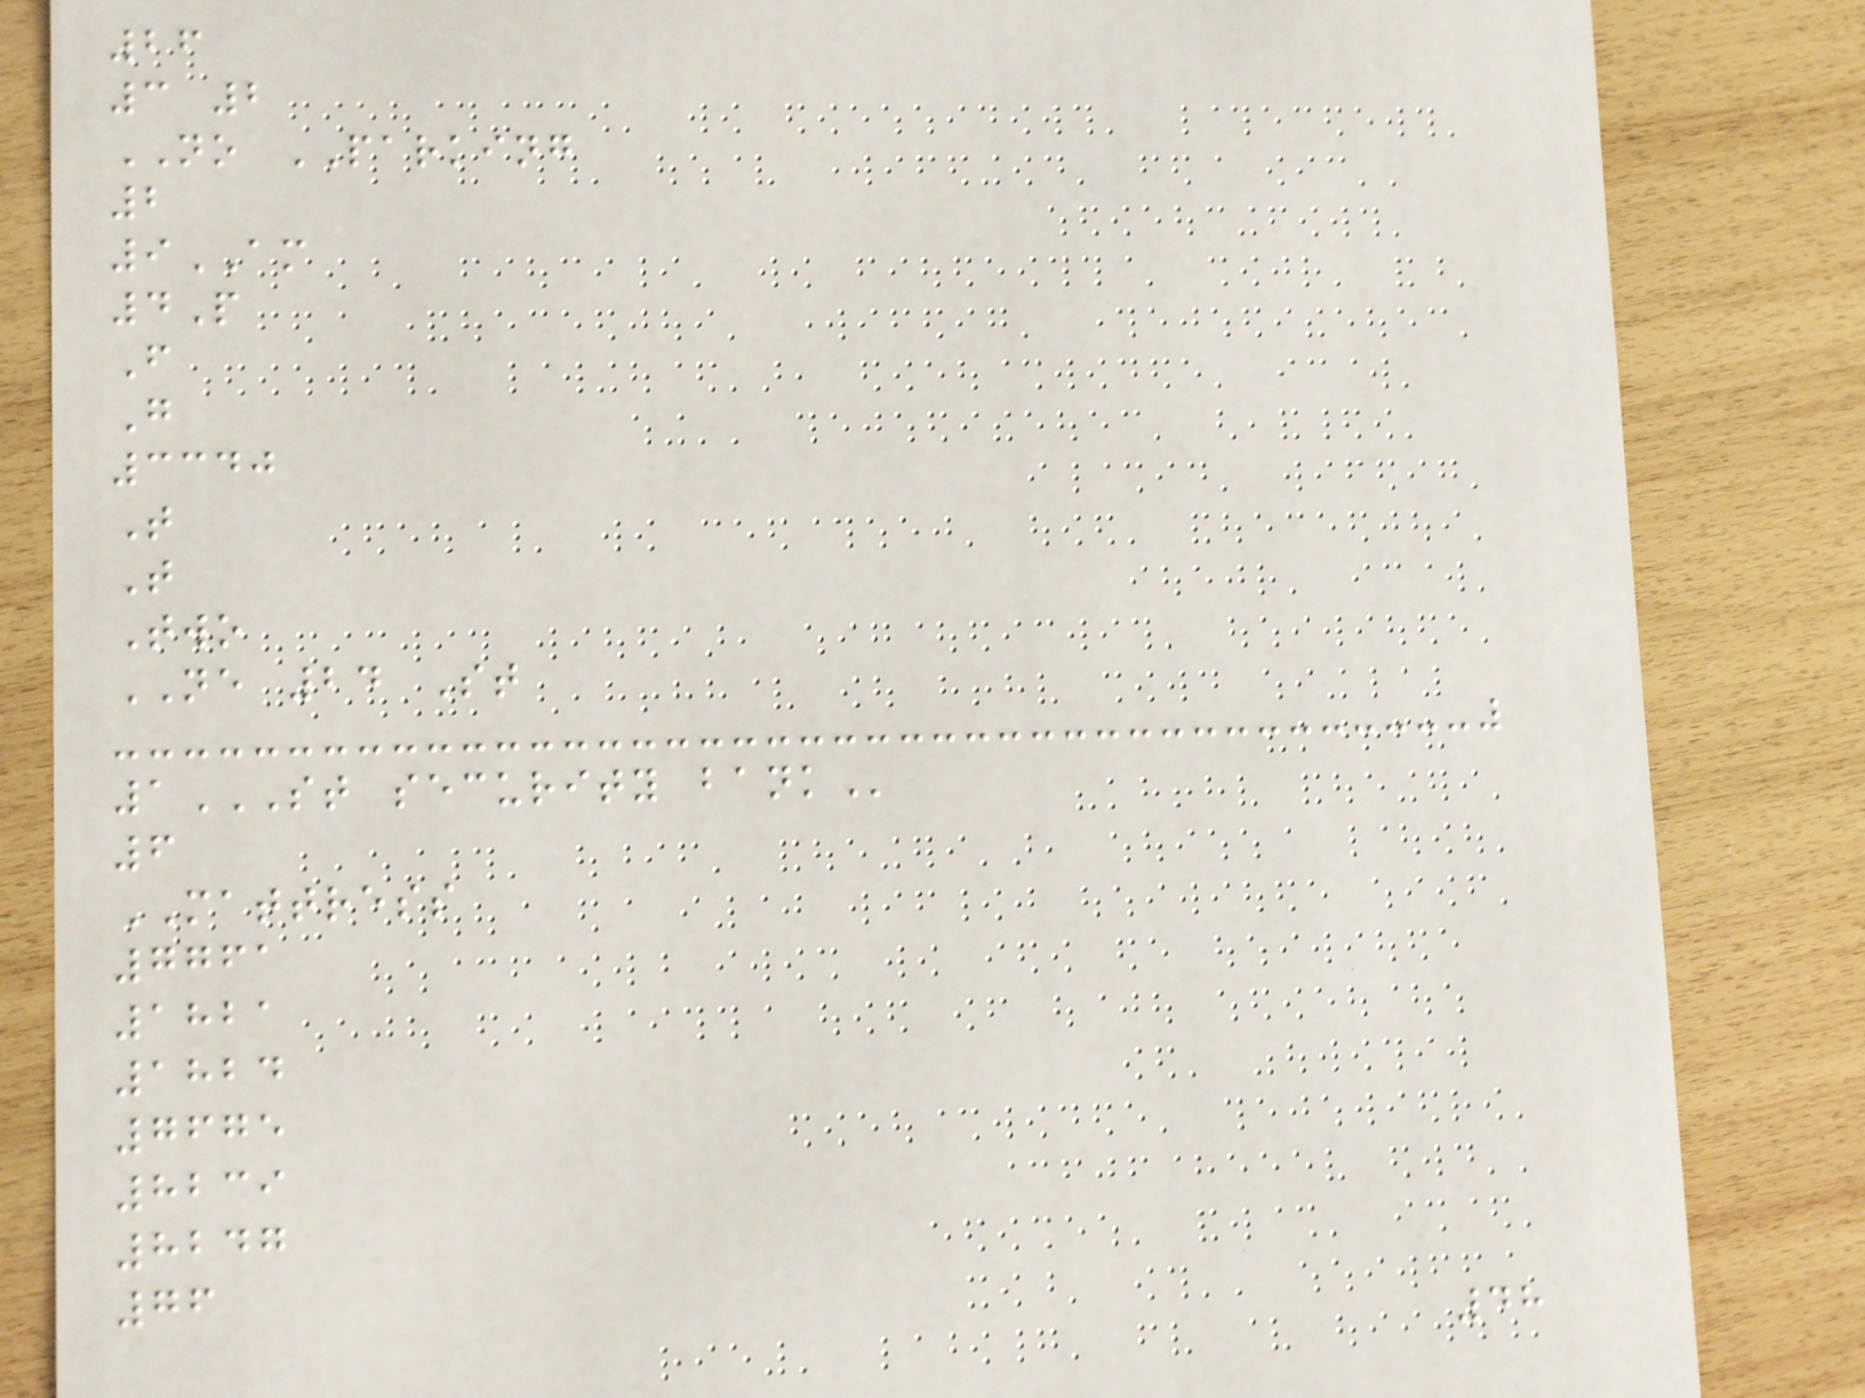26
3 2
NO PARKING
2
9AM
4P
F
G
3340
T
T
Two
NE 24 St
1ST SECURITY BANK
6
MATTRESS
7761
1821
1824
7675
8239
8247
76
48
